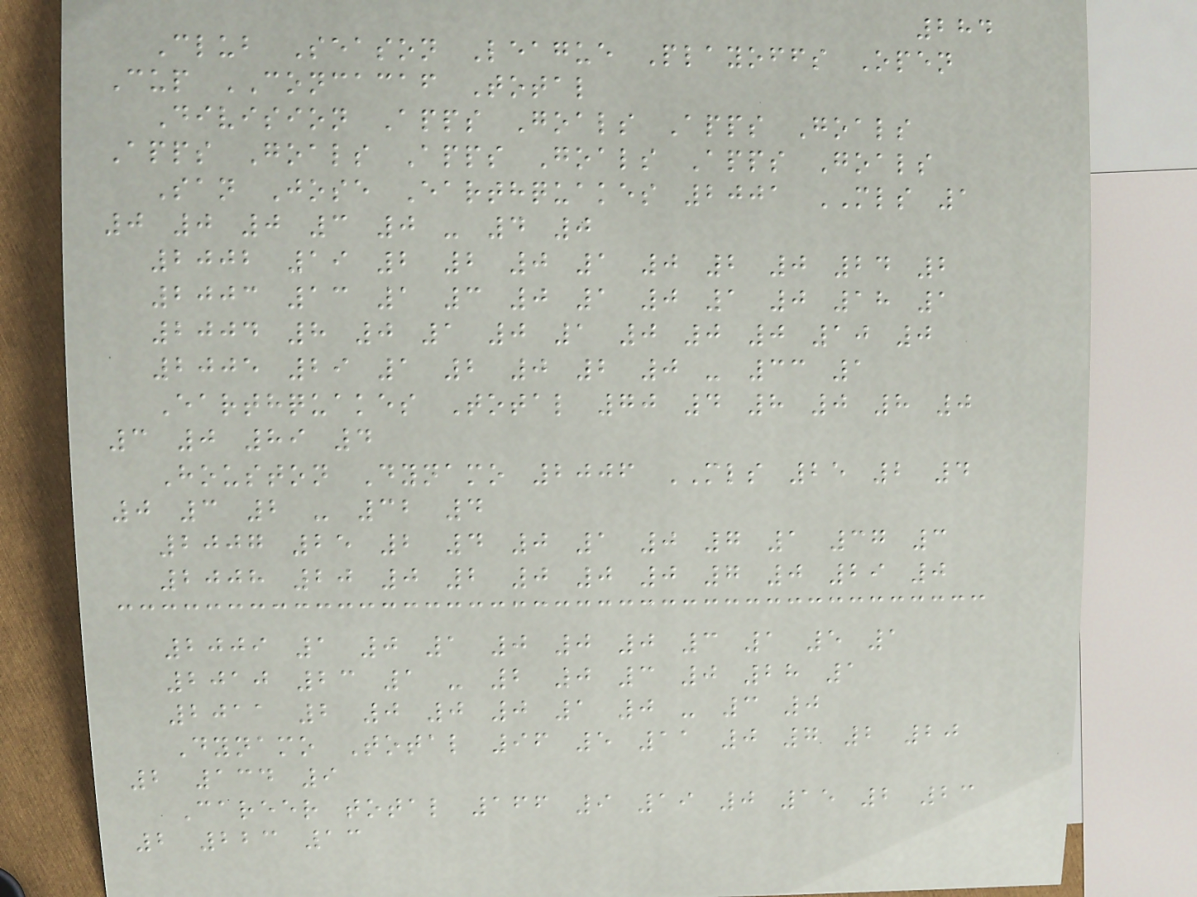284
Club Season League Playoffs Open
Cup CONCACAF Total
Division Apps Goals Apps Goals
Apps Goals Apps Goals Apps Goals
San Jose Earthquakes 2001 MLS 1
0 0 0 3 0 - 4 0
2002 19 2 2 0 1 0 2 0 24 2
2003 13 1 3 0 1 0 1 0 18 1
2004 8 0 1 0 1 0 0 0 10 0
2005 29 1 2 0 2 0 - 33 1
Earthquakes Total 70 4 8 0 8 0
3 0 89 4
Houston Dynamo 2006 MLS 25 2 4
0 3 2 - 32 4
2007 25 2 4 0 1 0 7 1 37 3
2008 20 0 2 0 0 0 7 0 29 0
2009 1 0 1 0 0 0 3 1 5 1
2010 23 1 - 2 0 3 0 28 1
2011 2 0 0 0 1 0 - 3 0
Dynamo Total 96 5 11 0 7 2 20
2 134 9
Career total 166 9 19 0 15 2 23
2 223 13
